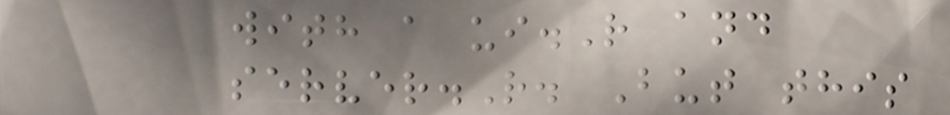with a ui.R and
server.R. But this
